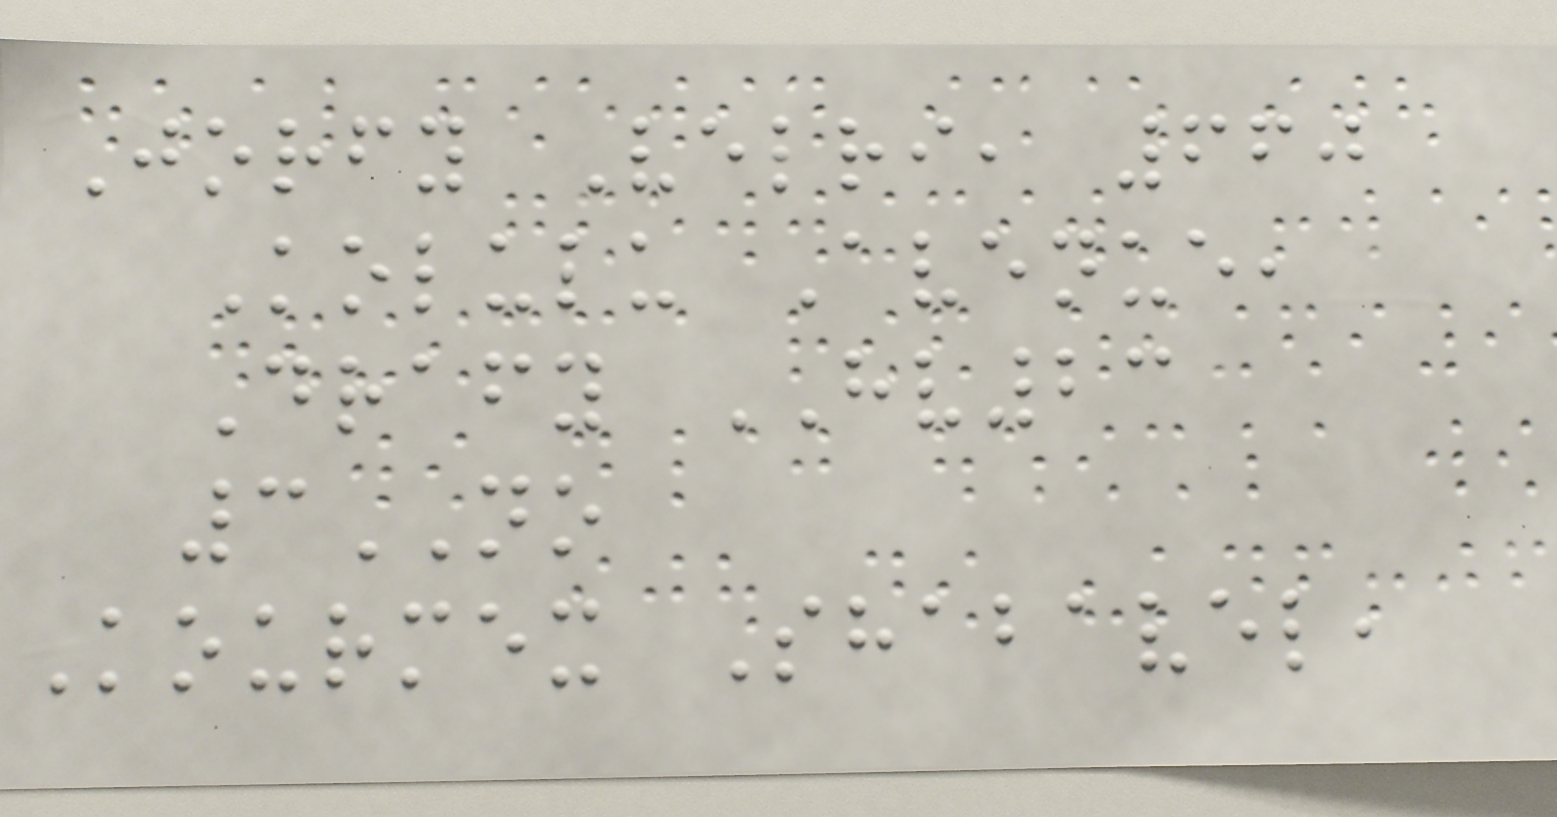Jorfy Velri, 660
Kolulu Avenue,
Drafy HV23
3NO
Kourmex Shabavel,
